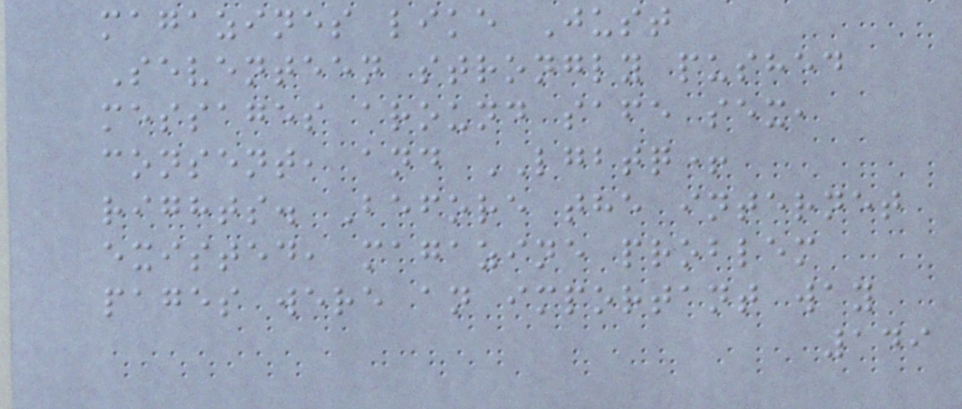magazines like Just
Seventeen strongly pushed
messages around safe sex,
consent, and LGBTQ+
rights. Before the internet
existed, magazine problem
pages were an important way
149
